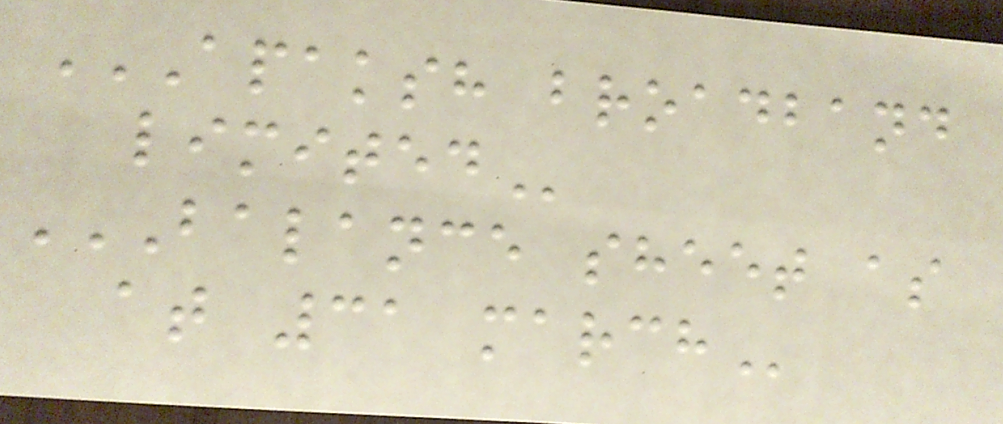APAKSH BROADBAND
LIMITED
BALANCE SHEET AS
AT 31 MARCH
